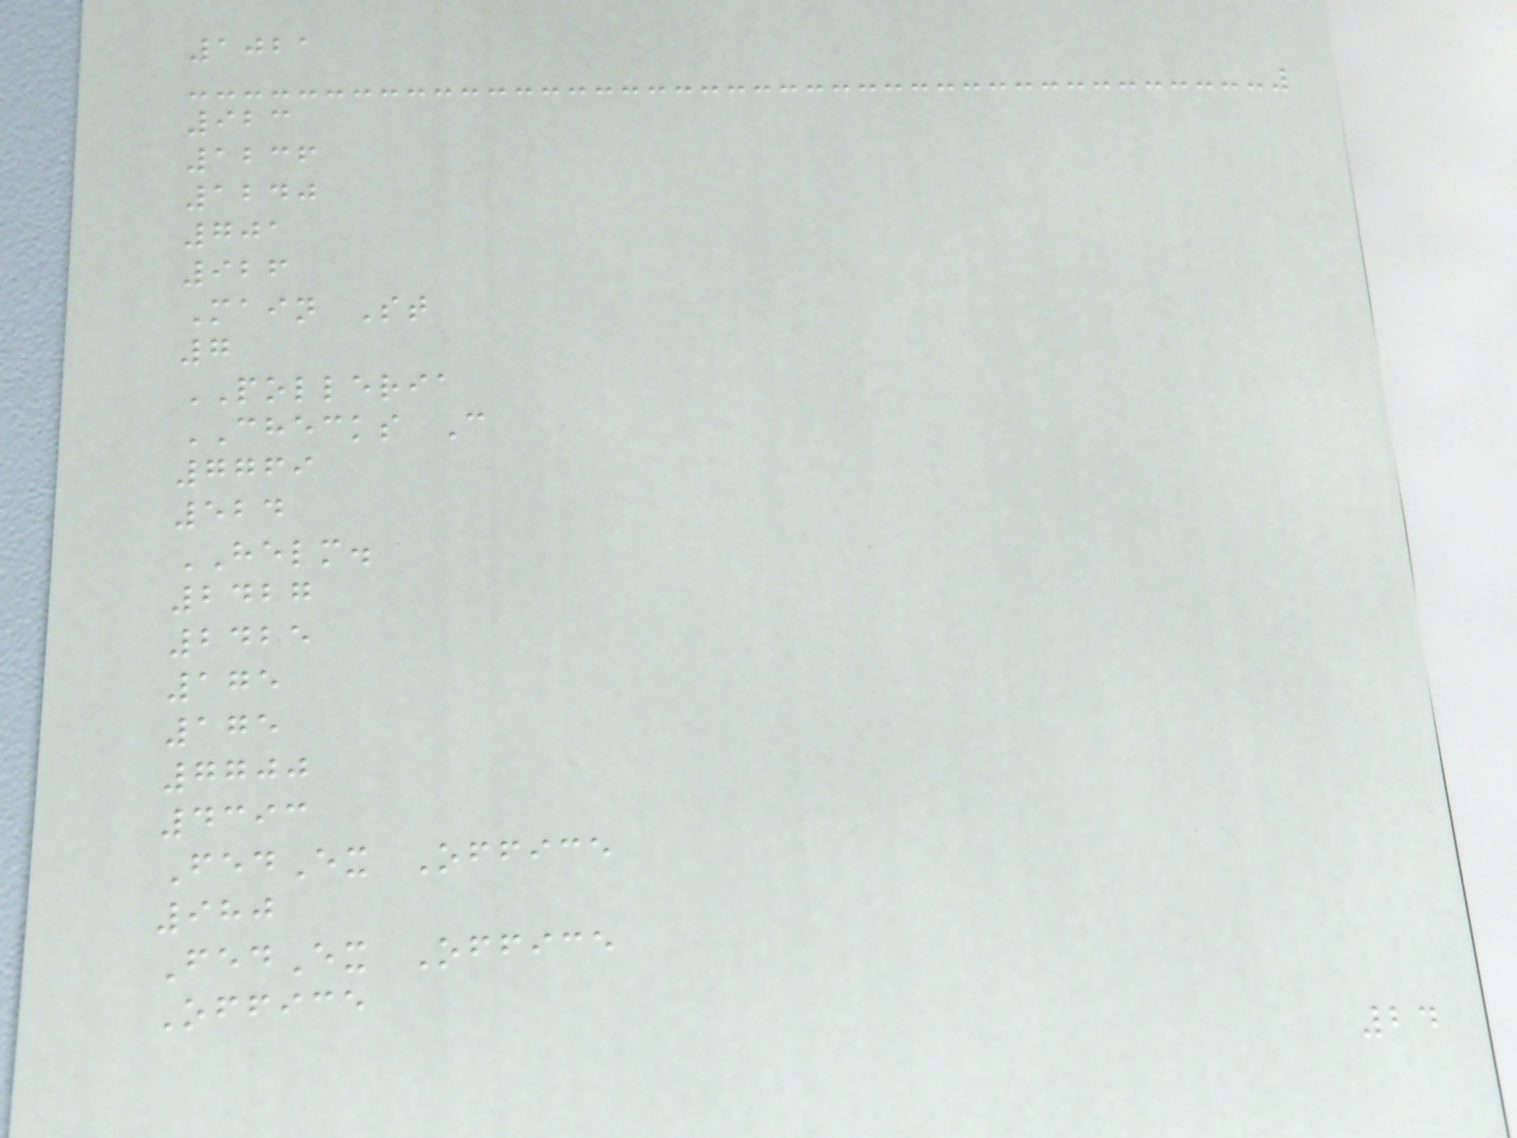1021
923
1236
1240
701
926
Main St
7
POLLERIA
CHECKS C
7769
524
HELM.
2427
2425
175
175
7700
4393
FedEx Office
980
FedEx Office
Office
24
